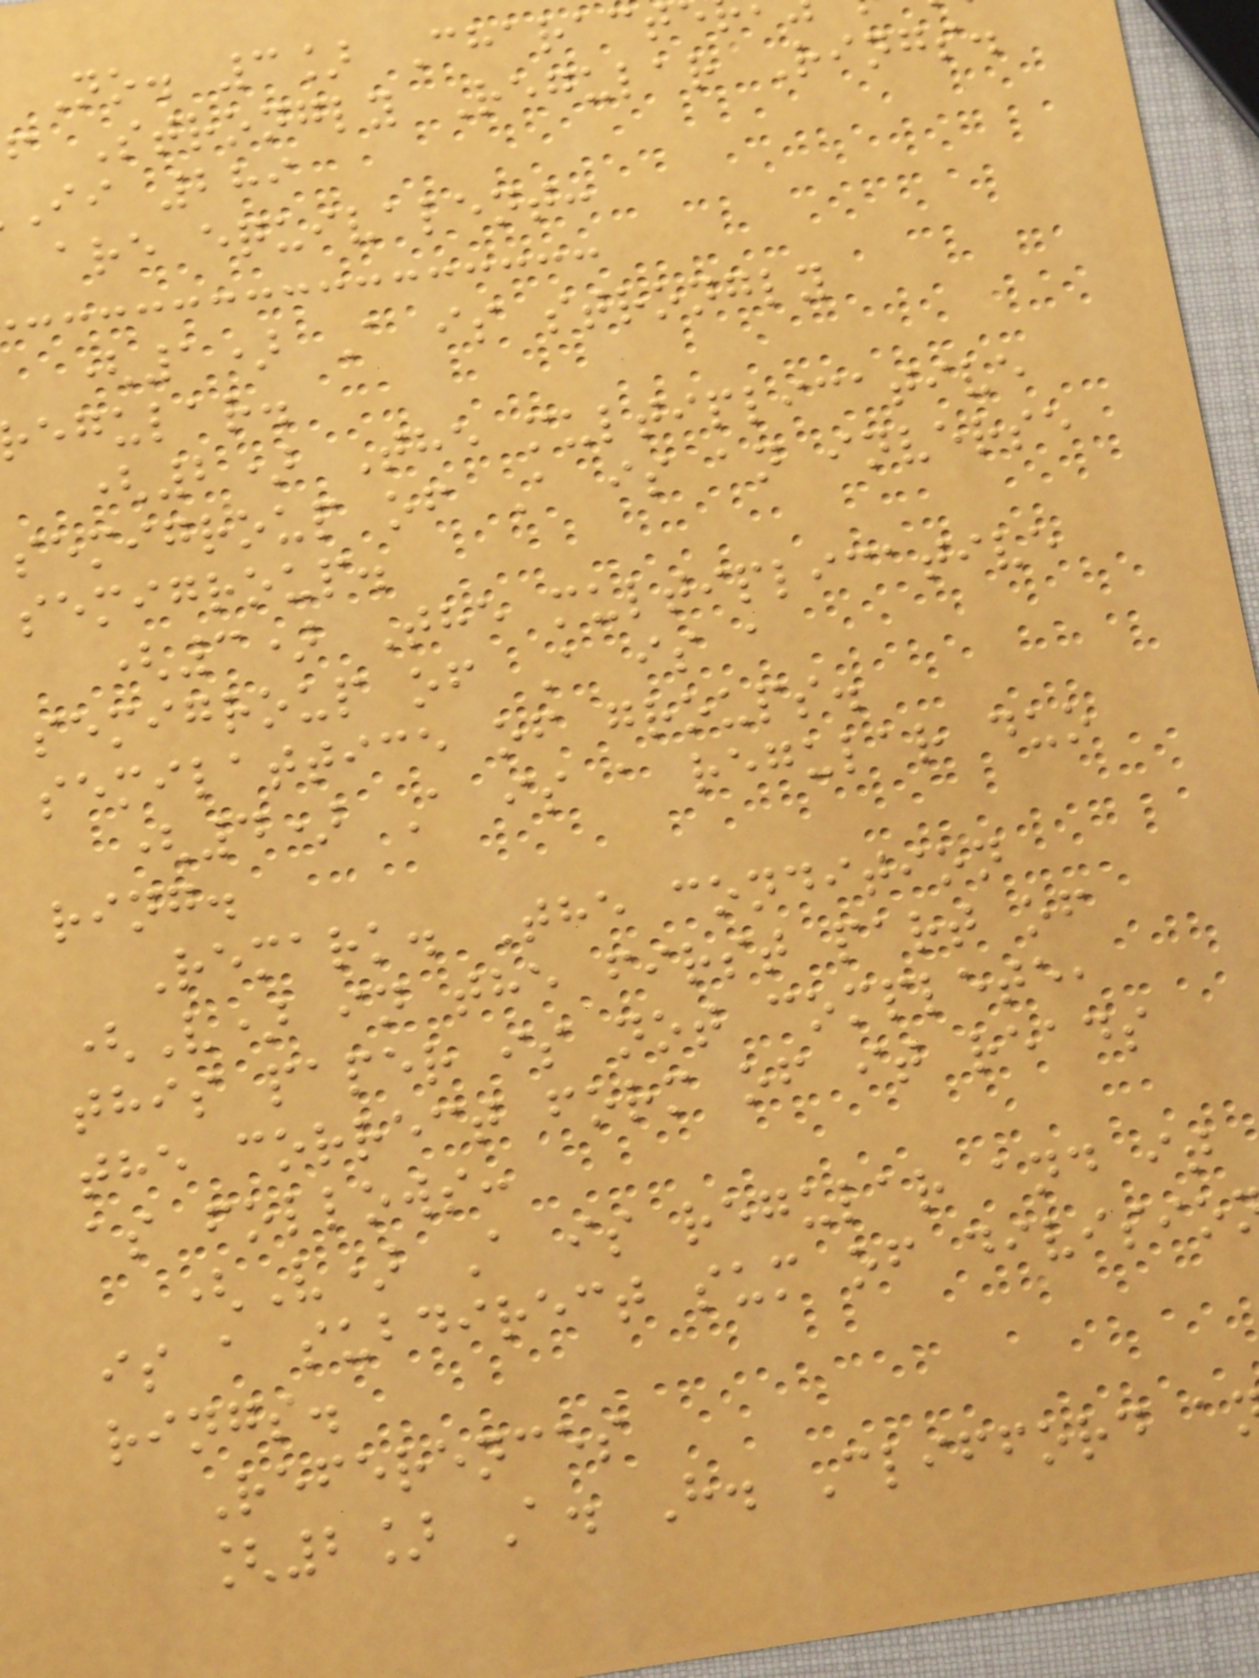No. 3] Charact
f Strongly Regular Rings.
ii 289
are equivalent:
(1) A is strongly
egular.
(2) The multiplicative
semigroup of A is an inverse
semigroup.
(3) The multiplicative
semigroup of A is a
semilattice of groups.
(4) A is a regular duo
ring.
Remark. The condition
(V) in the first part of
this paper is not complete,
the correct form of it reads
as follows:
(V) A is regular and it
is a subdirect sum of divisio
rings.
References
[2] A. H. Clifford a
